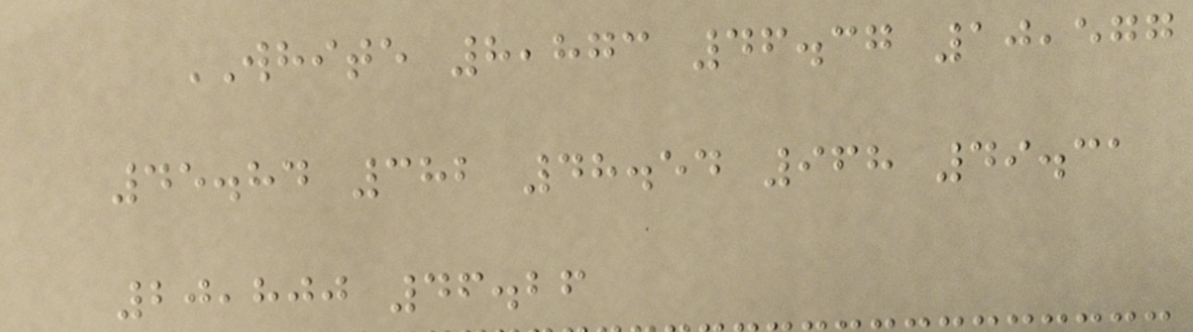WHITE 8,873 46.37 10,577
45.84 382 48.54 968 49.31
20,800 46.26
